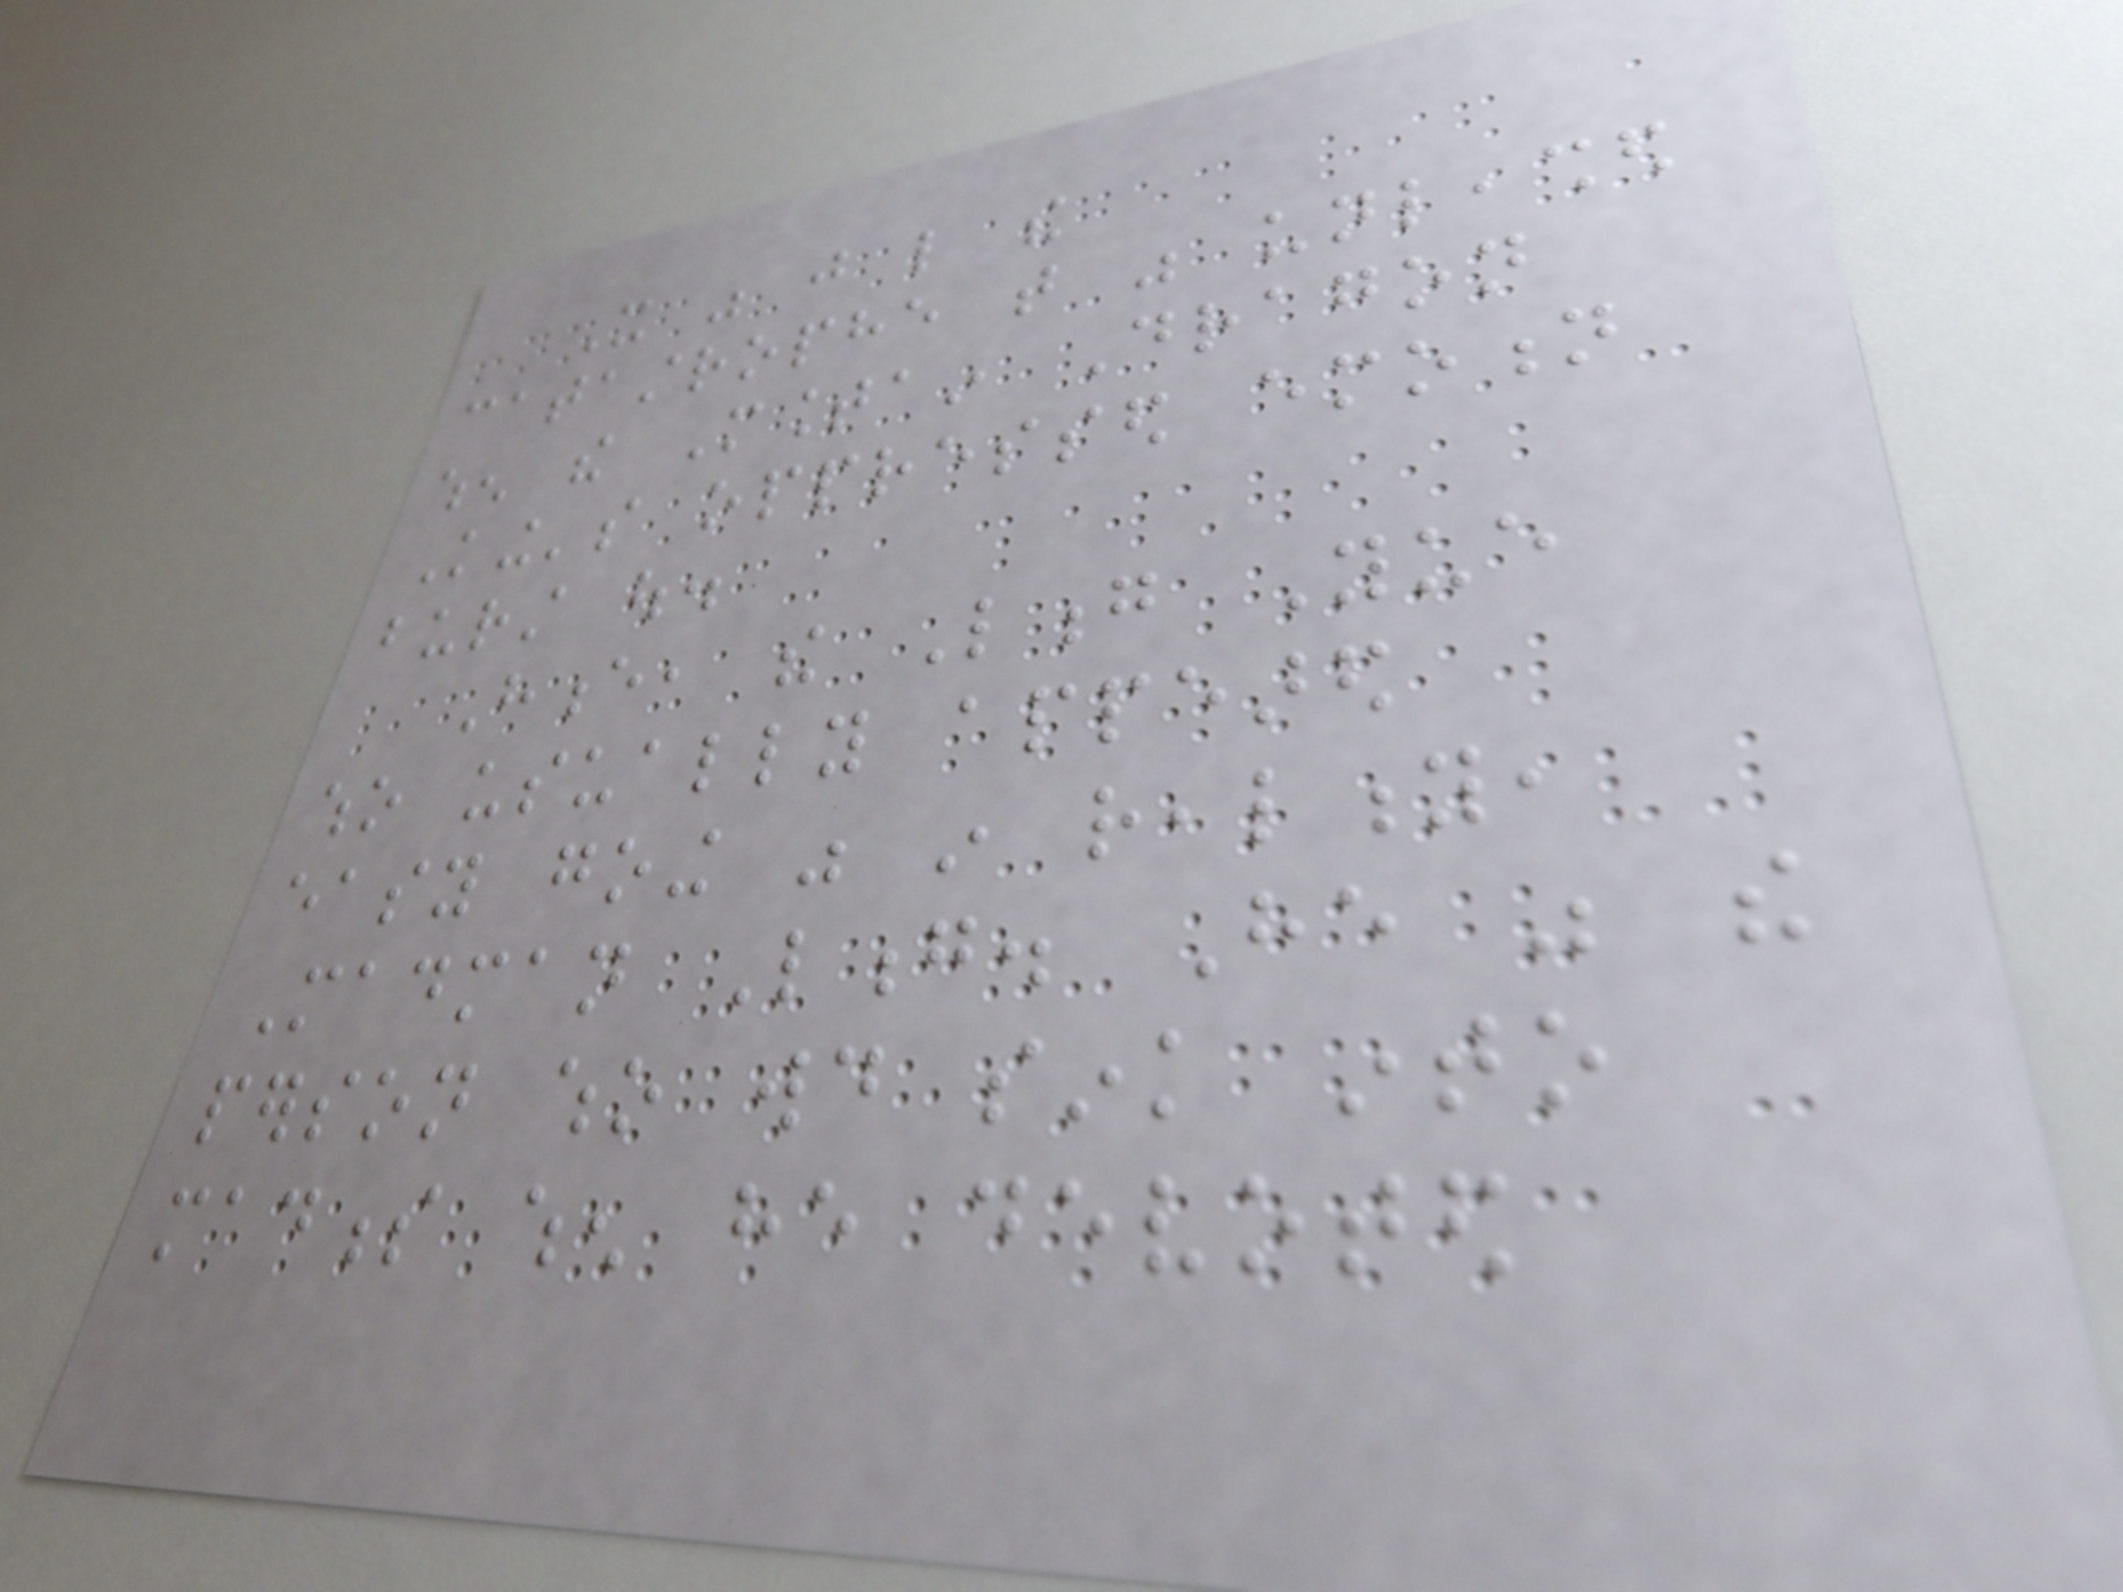It was just like the
catastrophe that was unleashed
when the Mountain Dragon
King's oppressed emotion
burst out.
Hence, the Long Yue
who usually appeared
easy going was in reality,
Madman Long. He was the
person who would sink into
madness when he devoted
